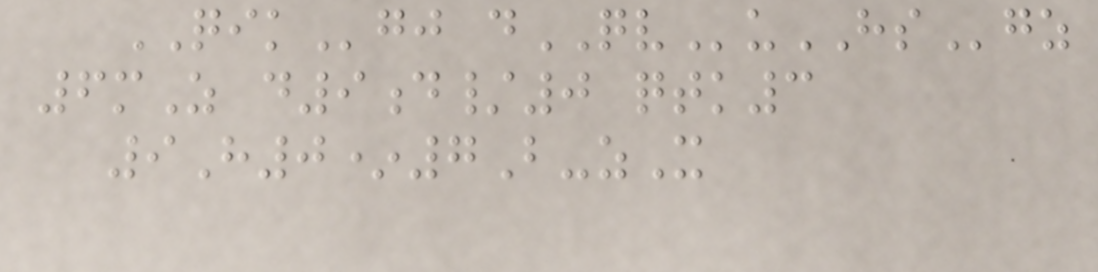QIKgj dQVuHSgz
6mZ d9d/0 qtk3
9H0*7B-zX
